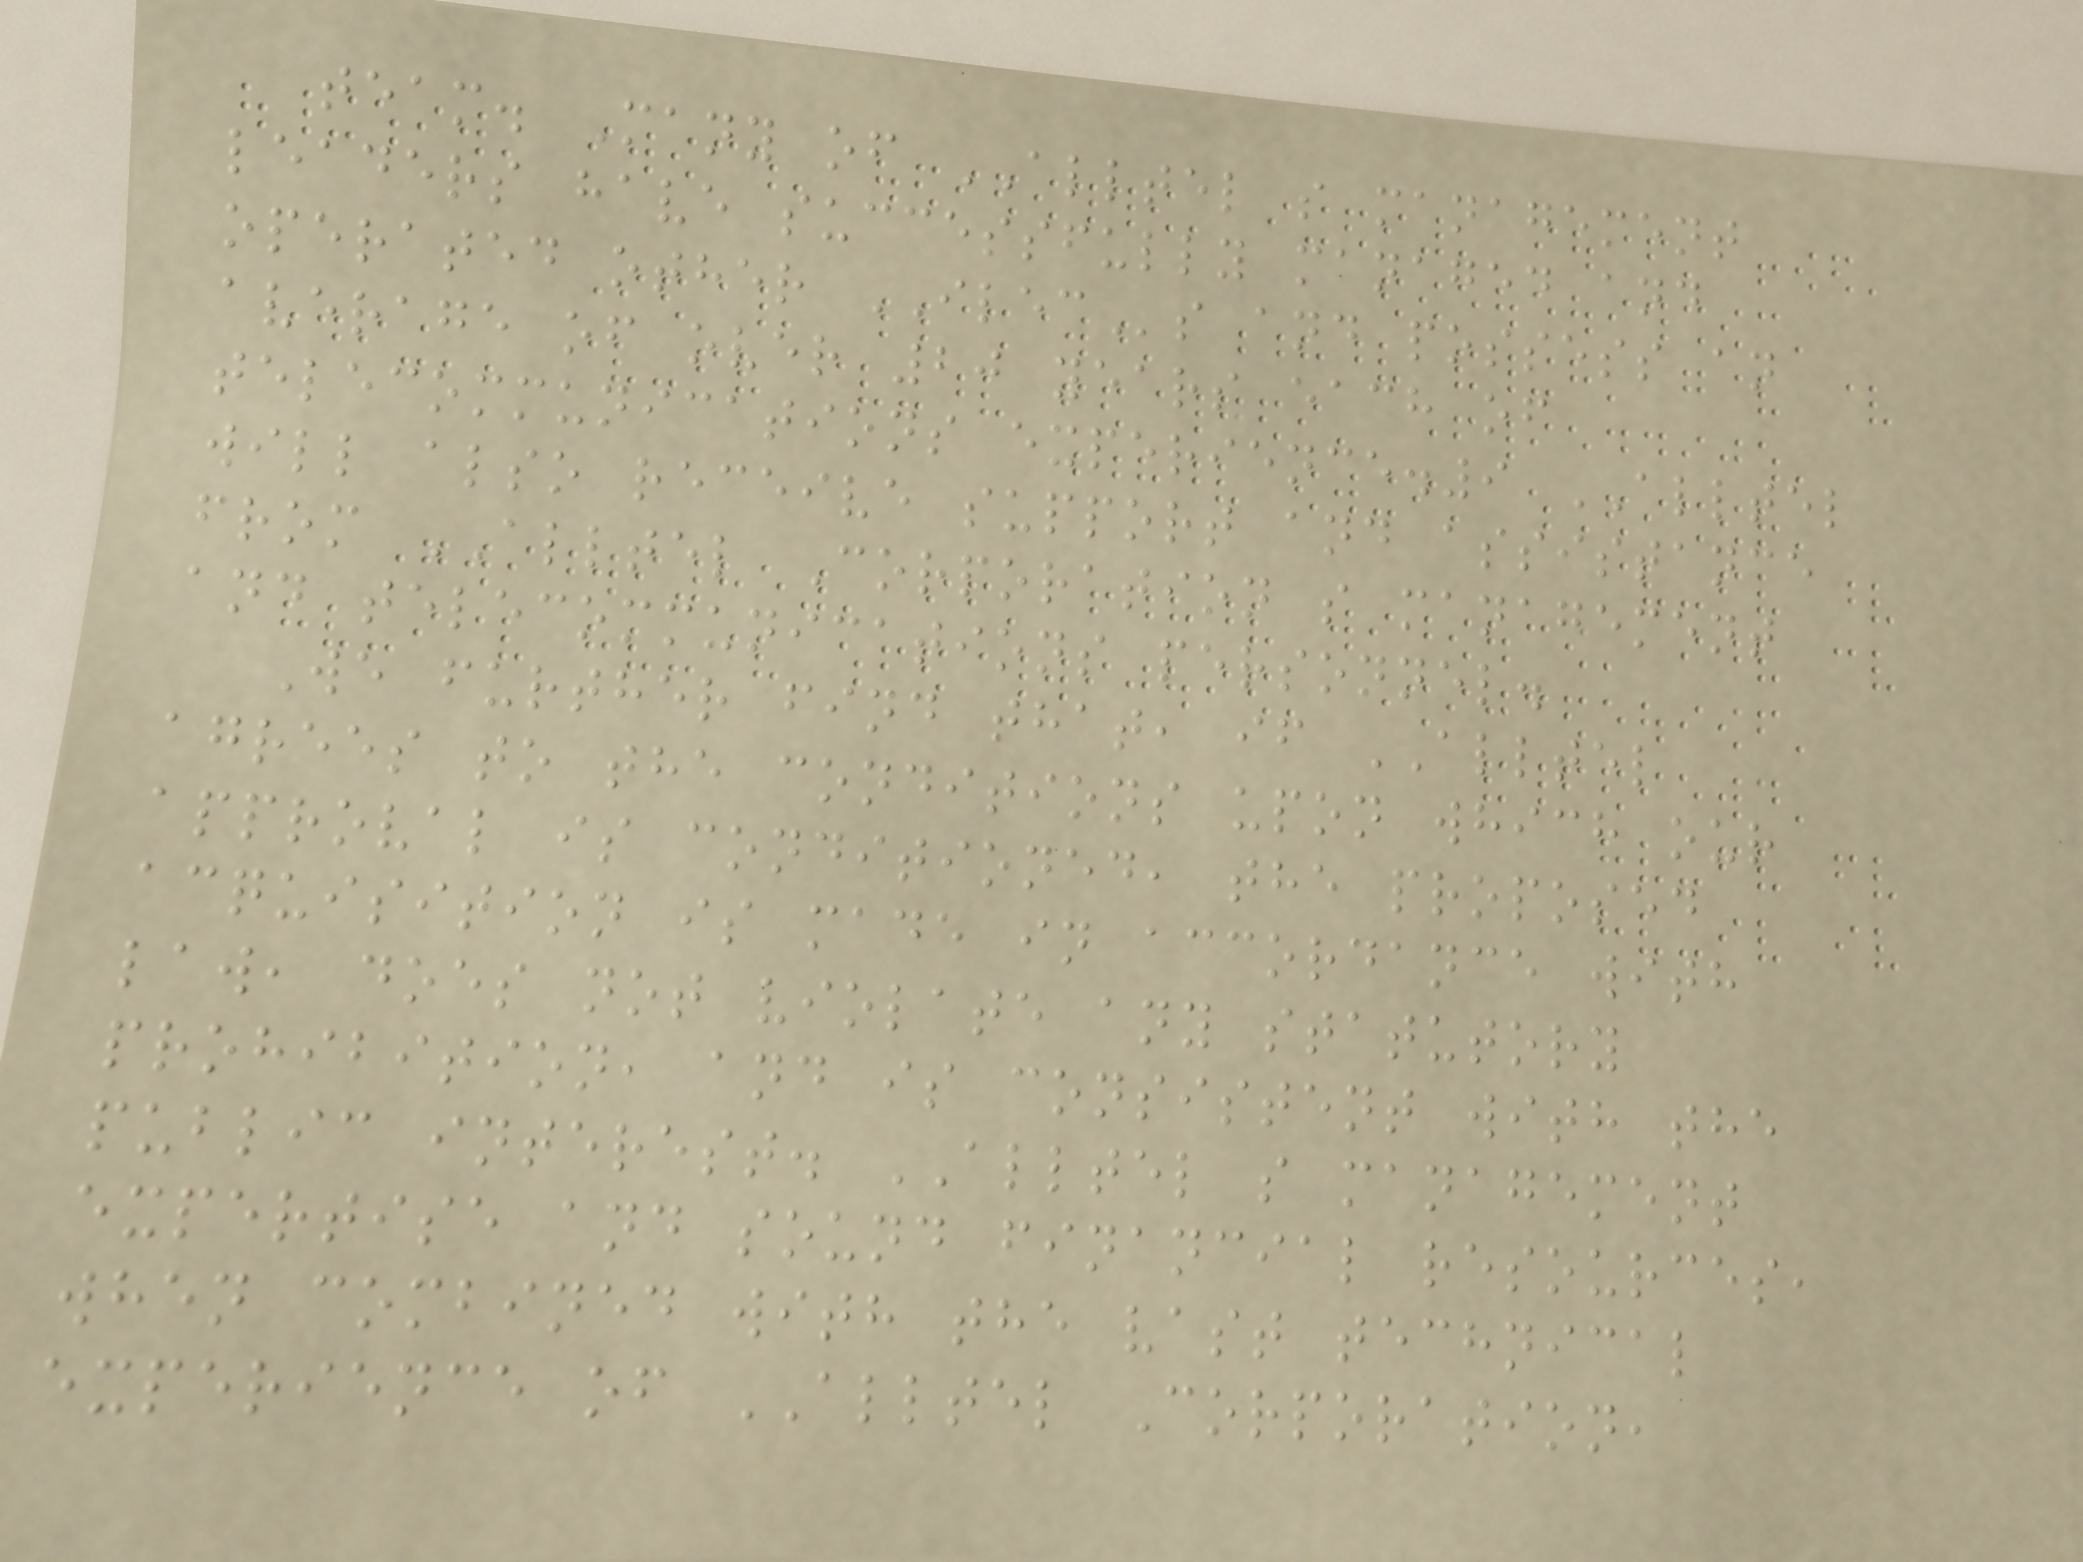team. Many of ALLTEL s management
leaders have successfully managed and
operated other ILECs and possess an
average of over 20 years each of
telecommunications experience.9 ALLTEL
will also receive support and assistance
from ALLTEL Corporation s management
and telecommunications personnel.
We further find that, if ALLTEL
agrees to the conditions upon which our
approval is conditioned, the proposed
acquisition is made in accordance with
law, does not violate any statutory
prohibition, and is consistent with the
public interest. ALLTEL s management
expertise and sound financial resources,
when combined with the vast technical
experience of ALLTEL Corporation,
